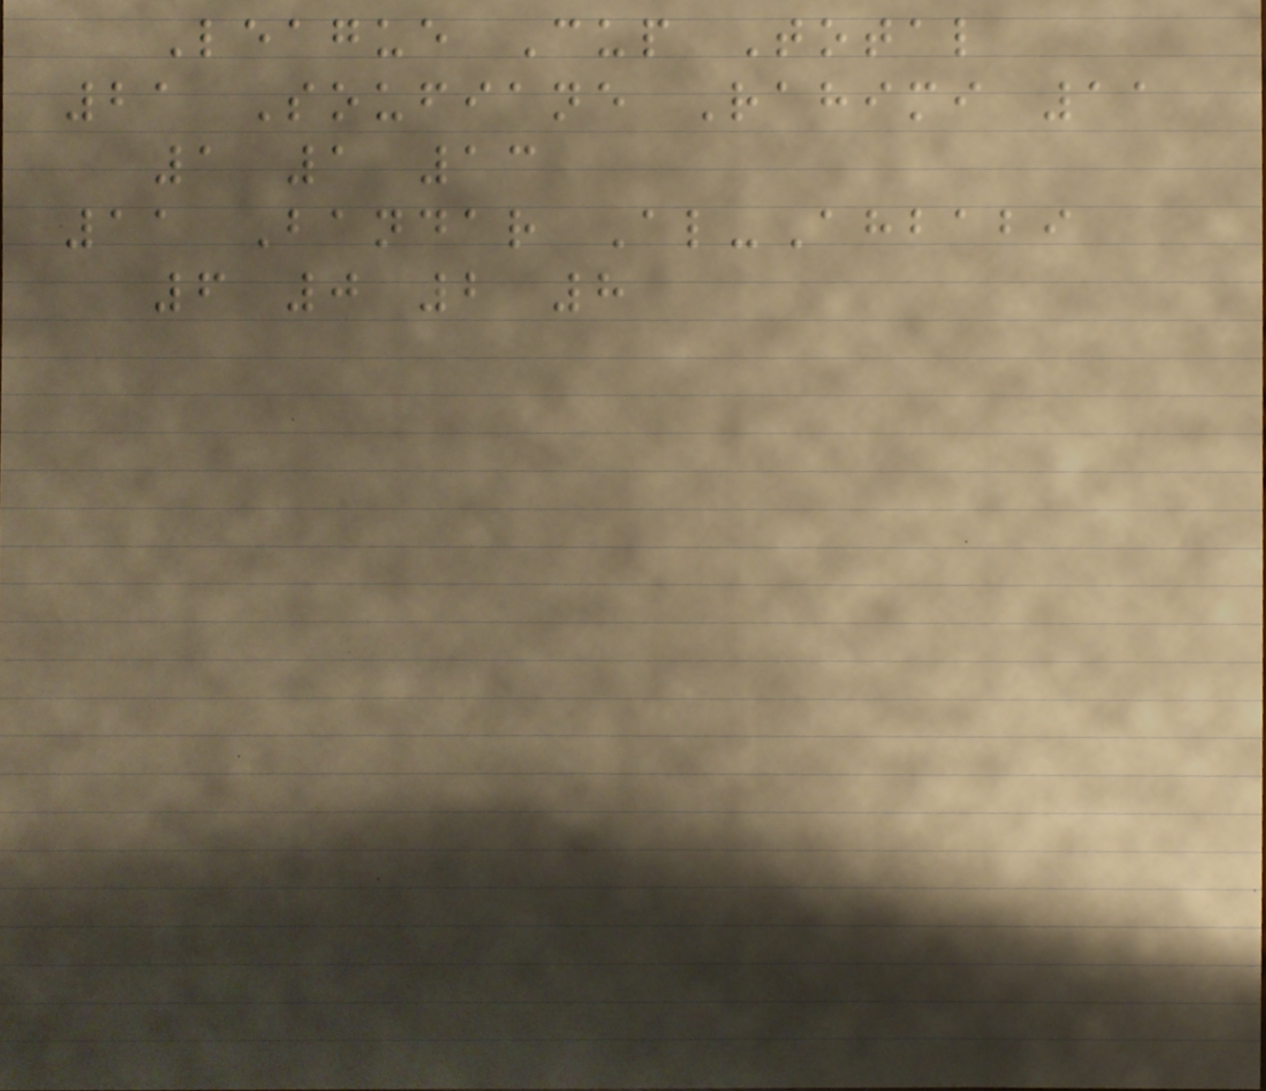League Cup Total
21 Soufiane Rahimi 11
1 1 13
11 Bandar Al-Ahbabi
6 0 2 8
